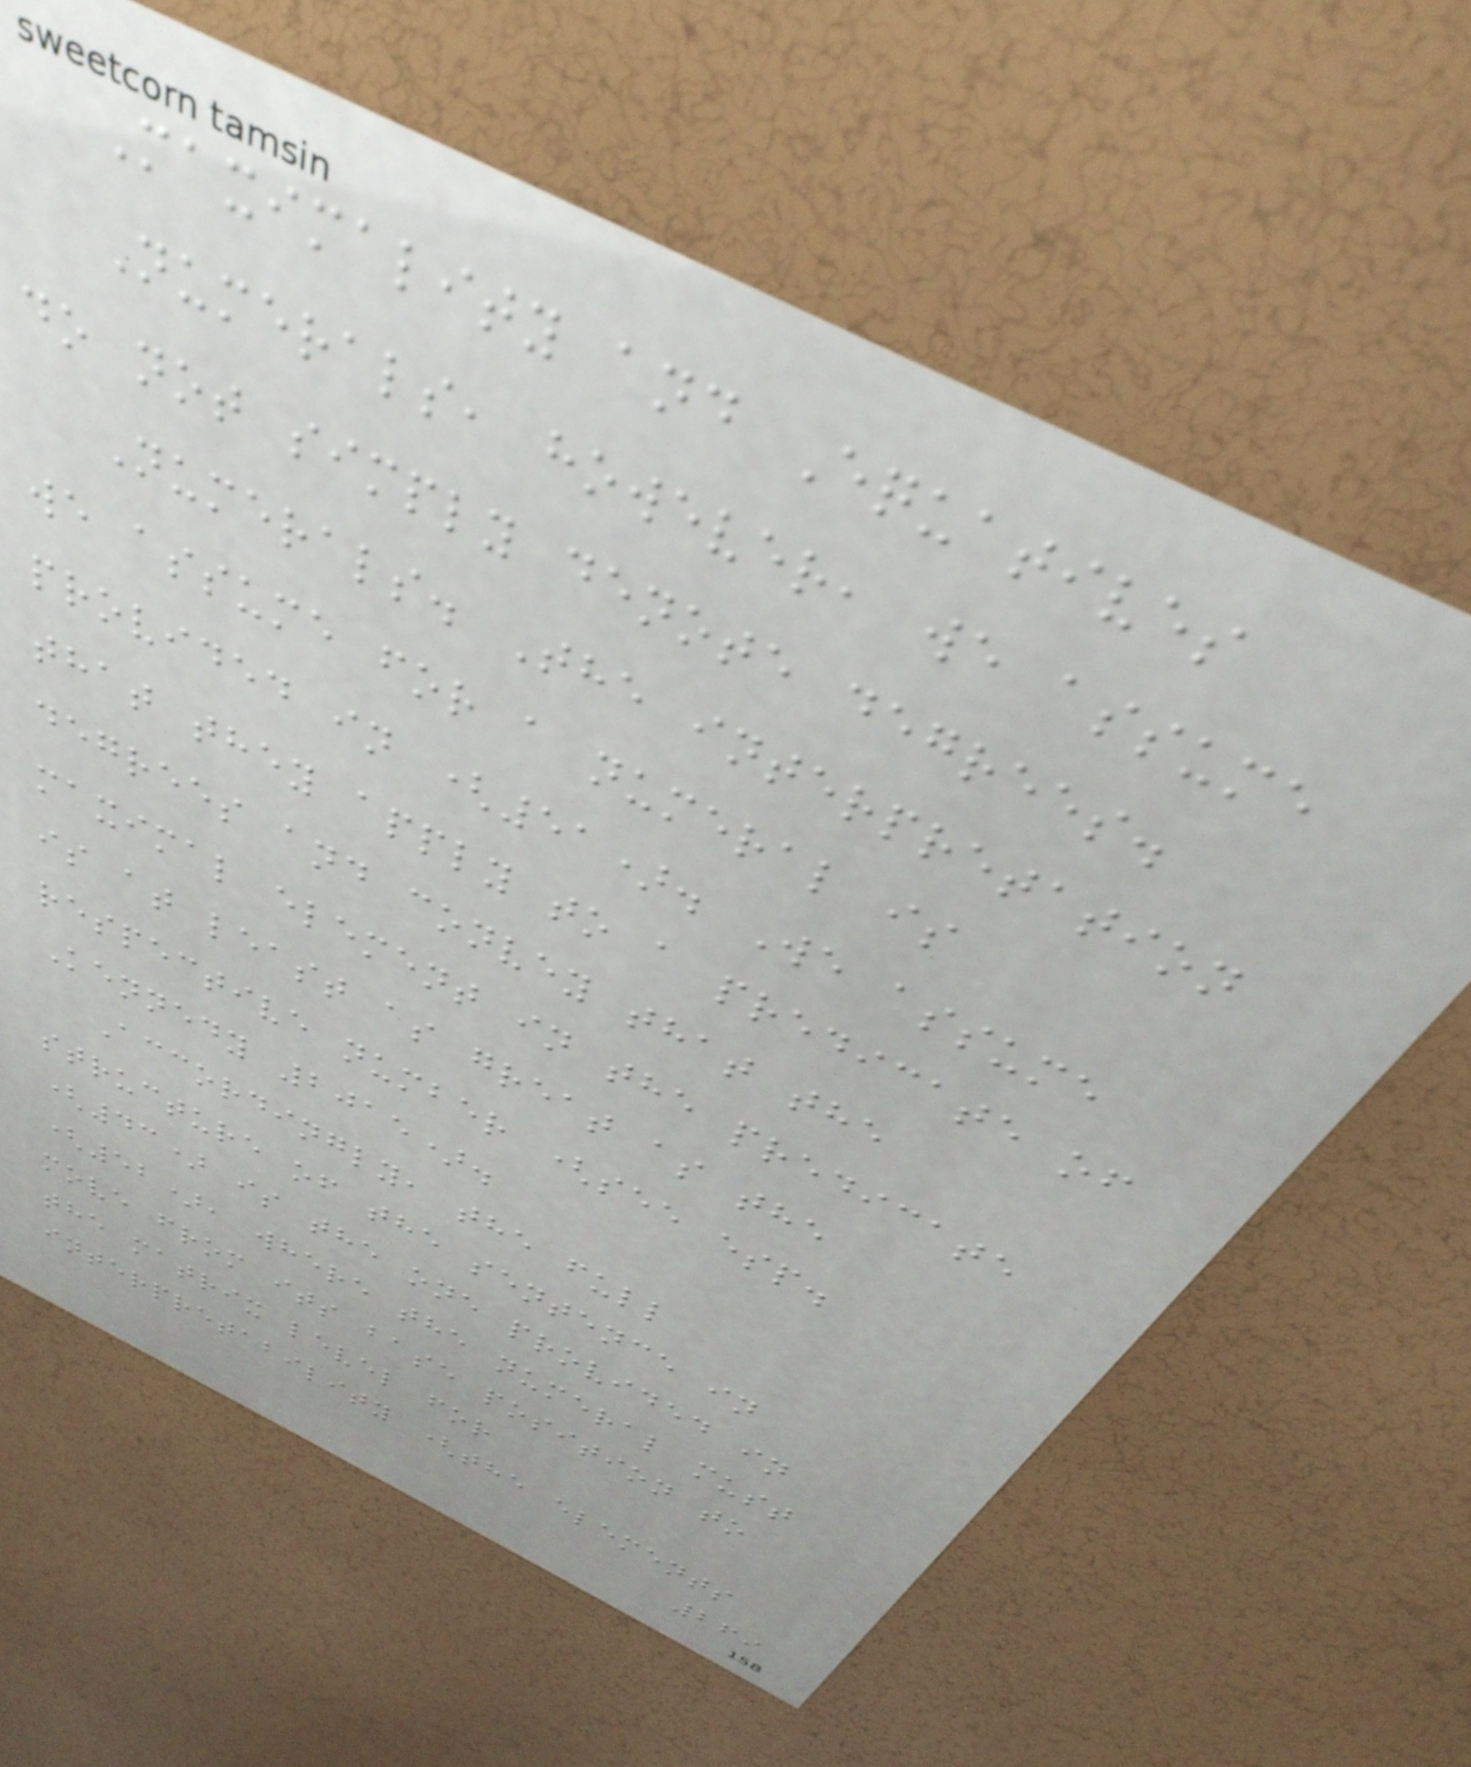Maximality and Equatives
Numerals, however, we assume
do not simply denote degrees.
Numerals. The interpretation
we assume for a numeral is
provided in (51). We assume
that they apply to a predicate of
degrees and convey that the
maximal element in the predicate
is at least as great as the
respective number (see esp.
Kennedy 2015).
Accordingly, the full
structure of the sentence in
(43) is the one provided in
(52), where the numeral must
move from its base position to
the matrix level for
interpretability (the elements
269
